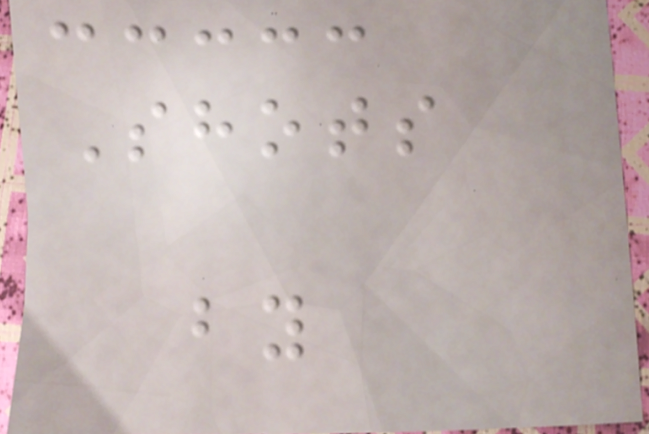Shots
by
